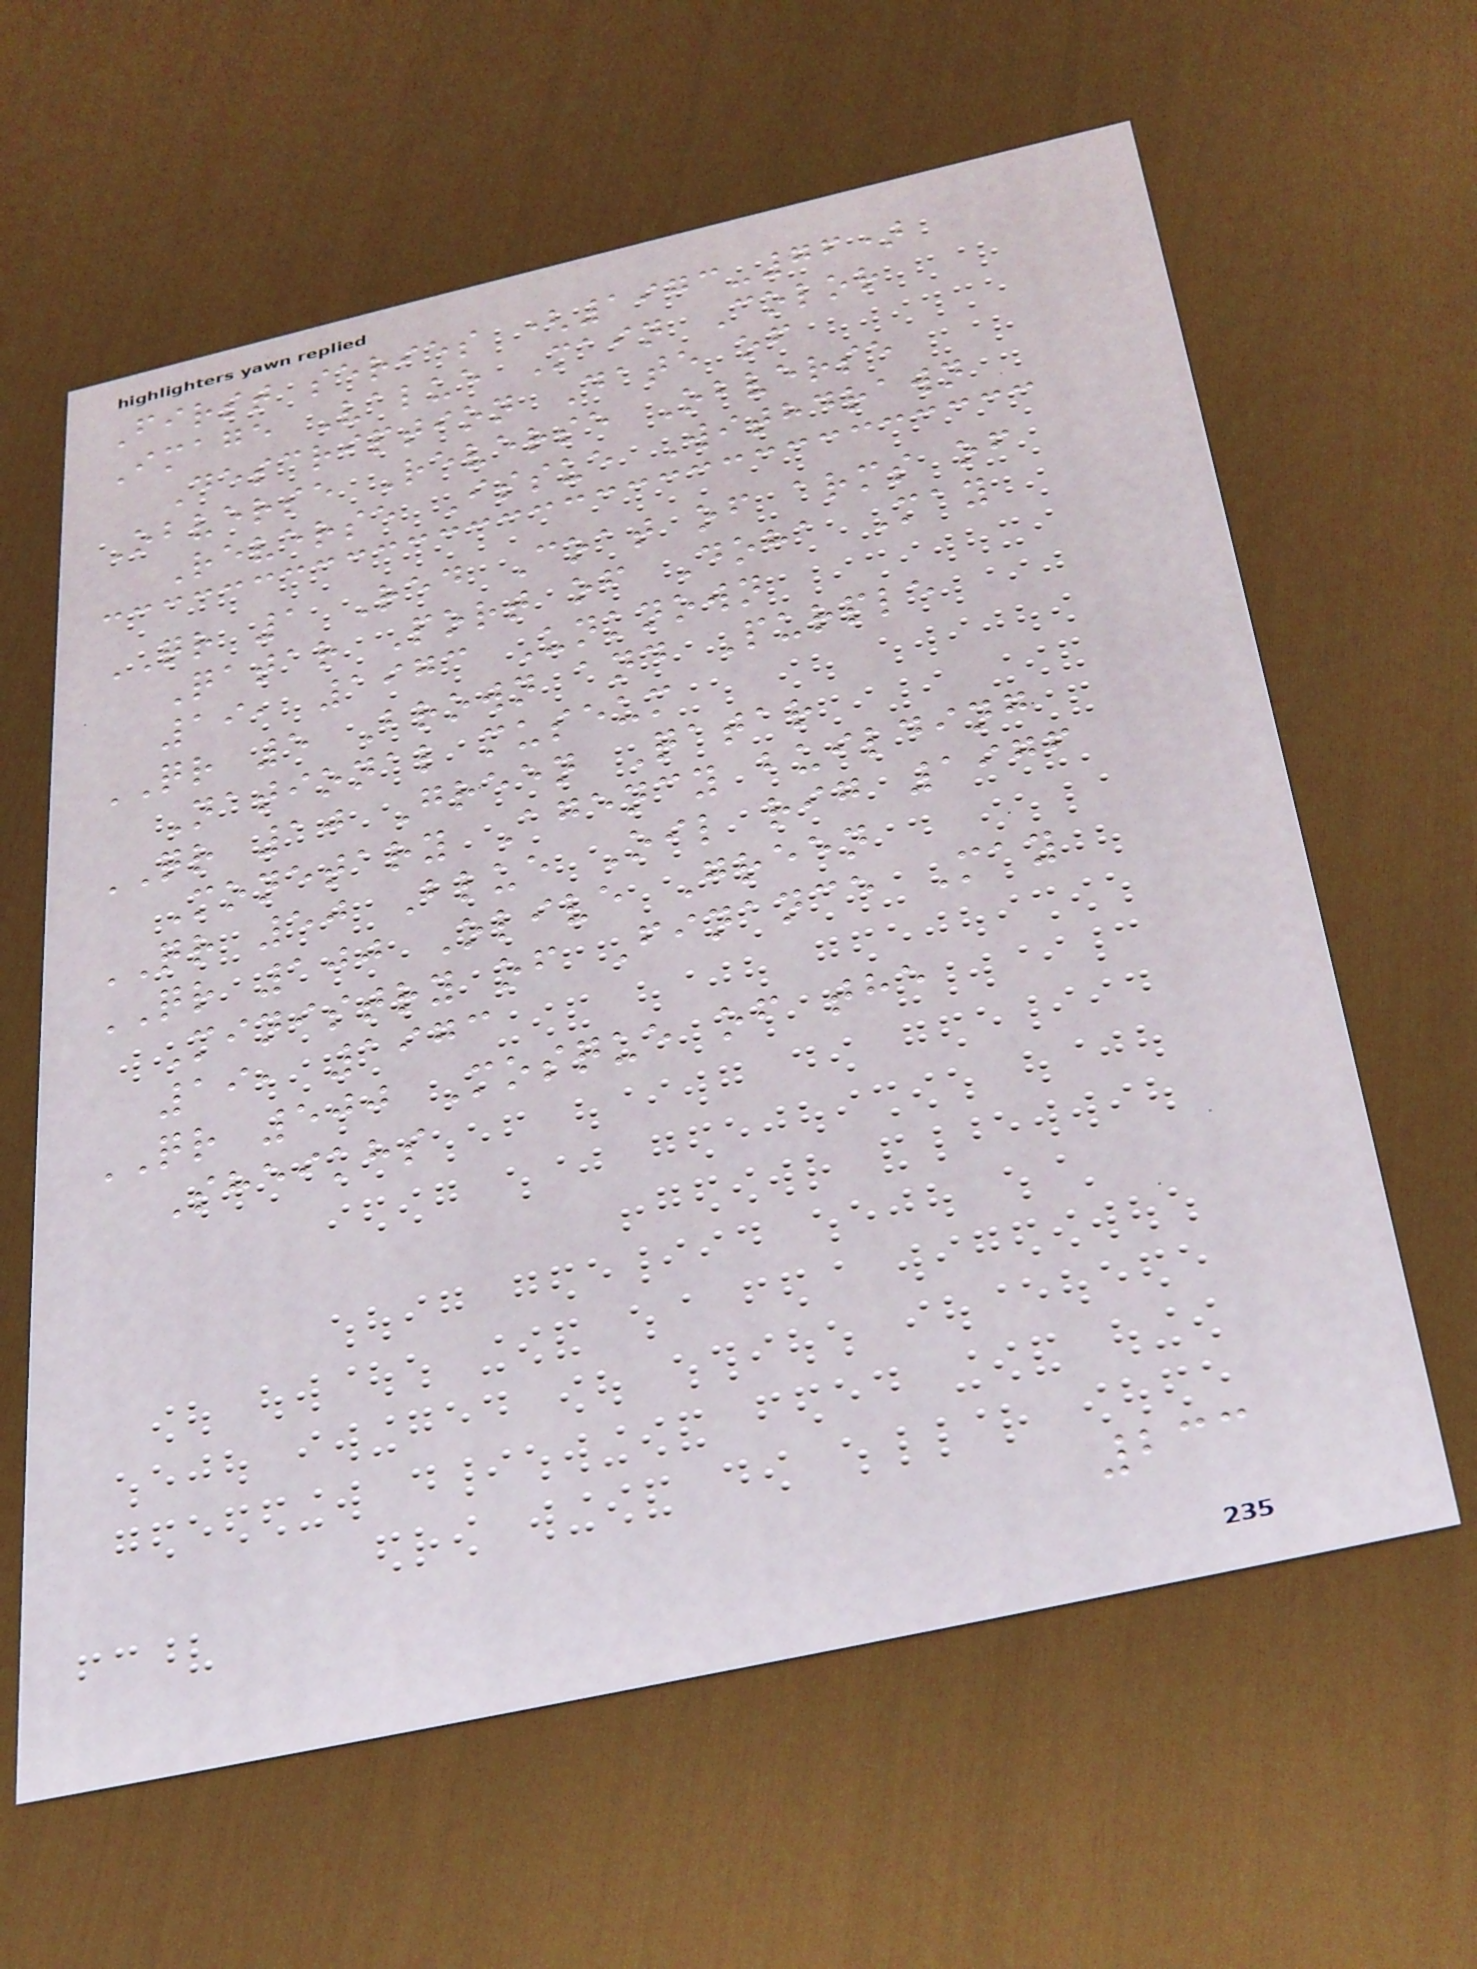First series (1973-76)
Image Value Main Color
Description Date of
Obverse Reverse Obverse
Reverse Issue Withdrawn
QR 1 Red Coat of arms of
Qatar Port of Doha May
19, 1973 Unknown
QR 5 Brown and Purple
National museum
QR 10 Green Qatar
Monetary Agency building
QR 50 Blue Oil rig 1976
QR 100 Olive Green
Ministry of Finance May
19, 1973
QR 500 Mosque of the
Sheikhs
233
